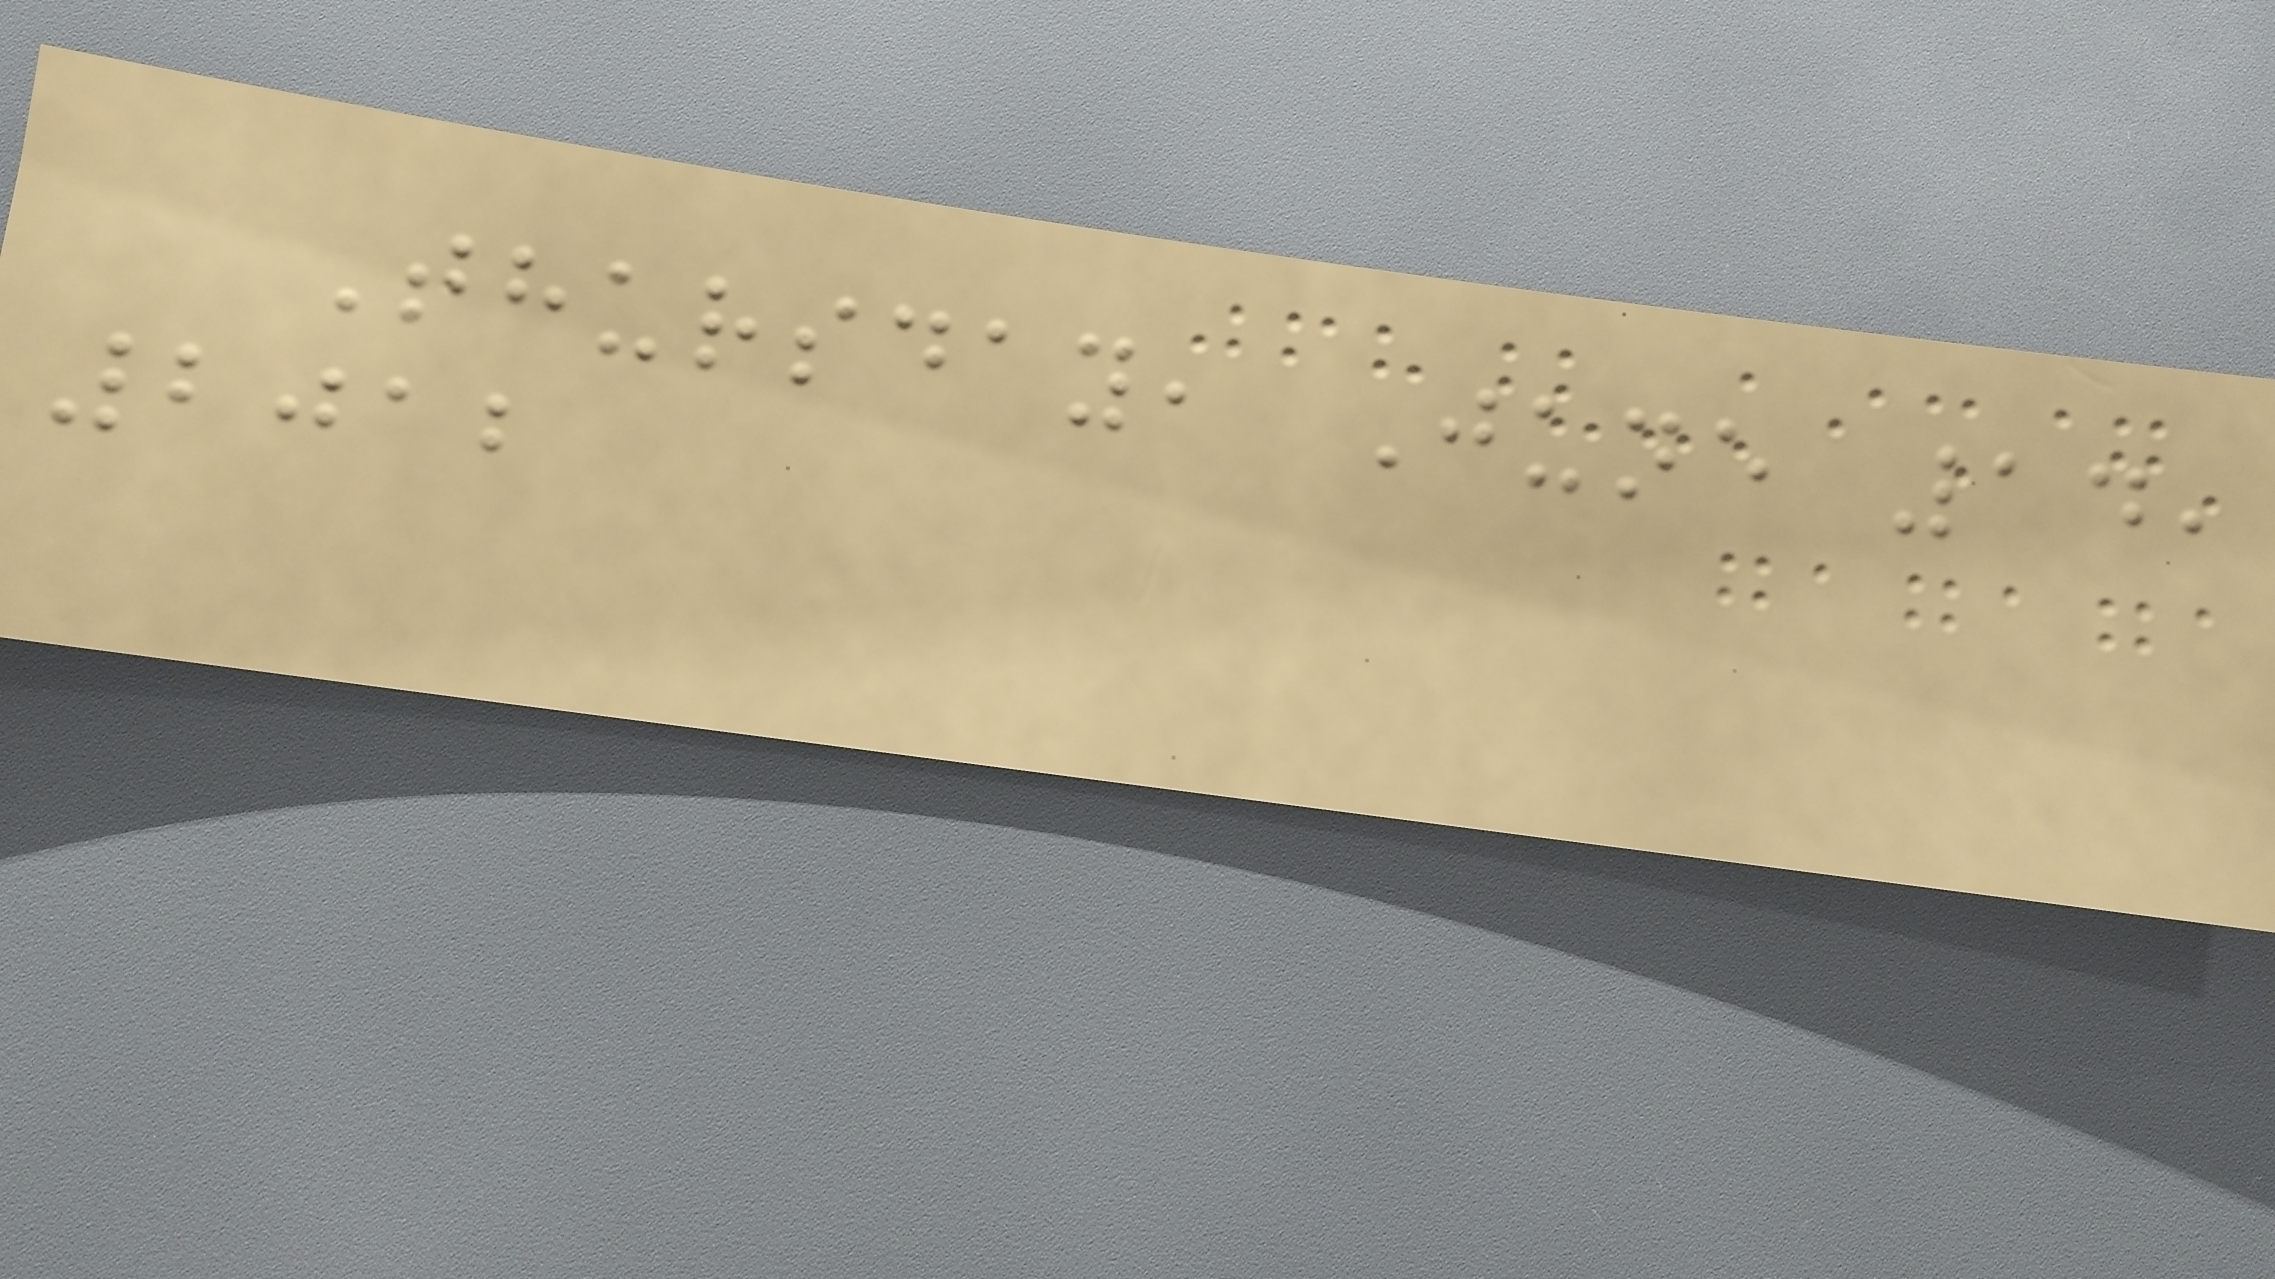Thursday, June 14,
2012
